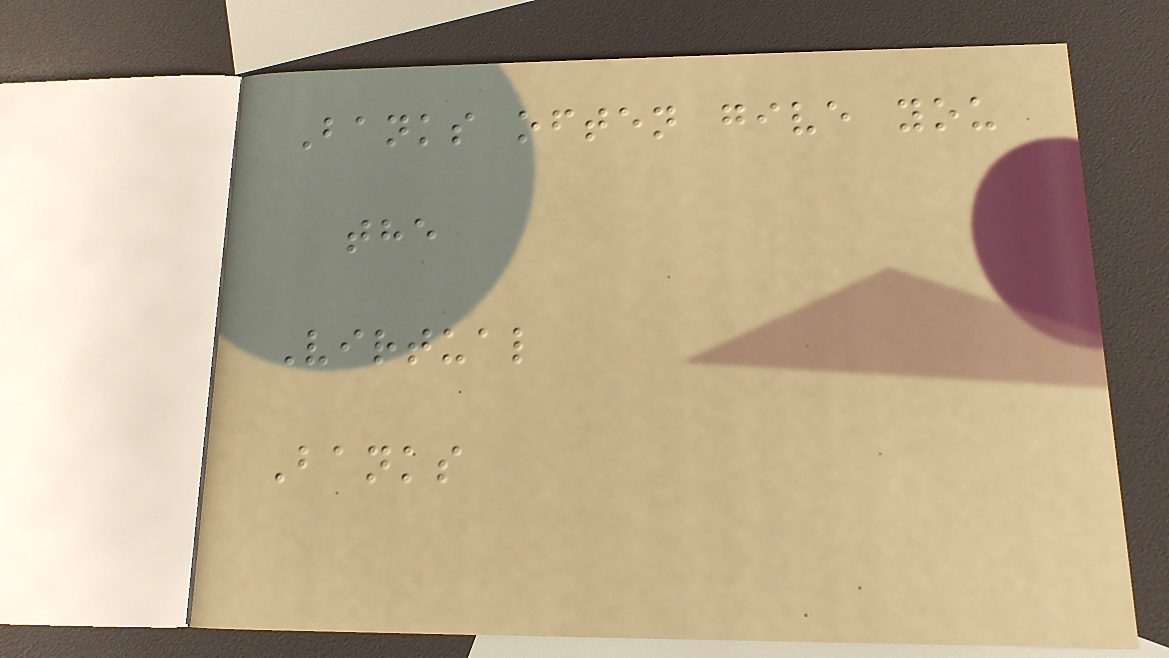Banks often give you
the
Virtual
Banks
